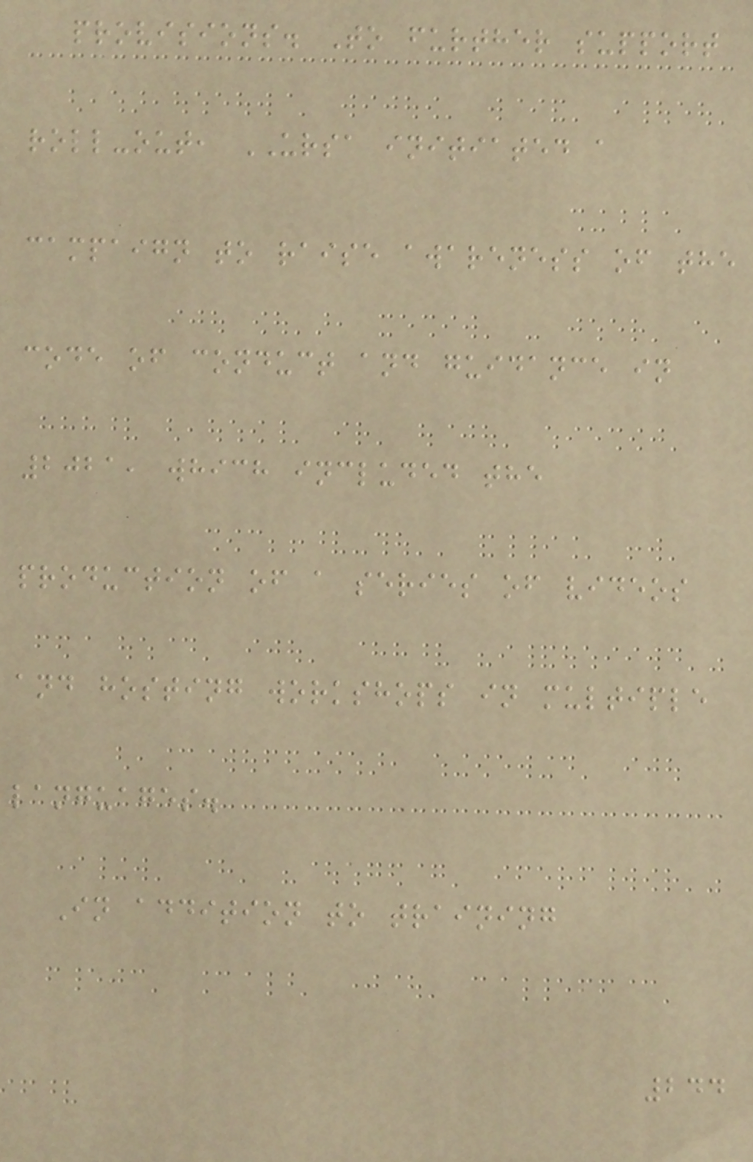provisions. To further support
roll-out, URSA initiated a
campaign to raise awareness of the
code of conduct and guidance in
2021, which included the
production of a series of videos
and hosting workshops in multiple
languages.
In addition to training
244
